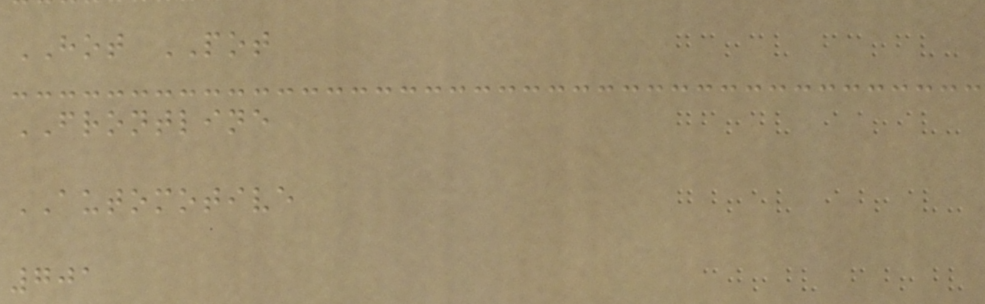HOT POT
FRONTLINE
AUTOMOTIVE
701
